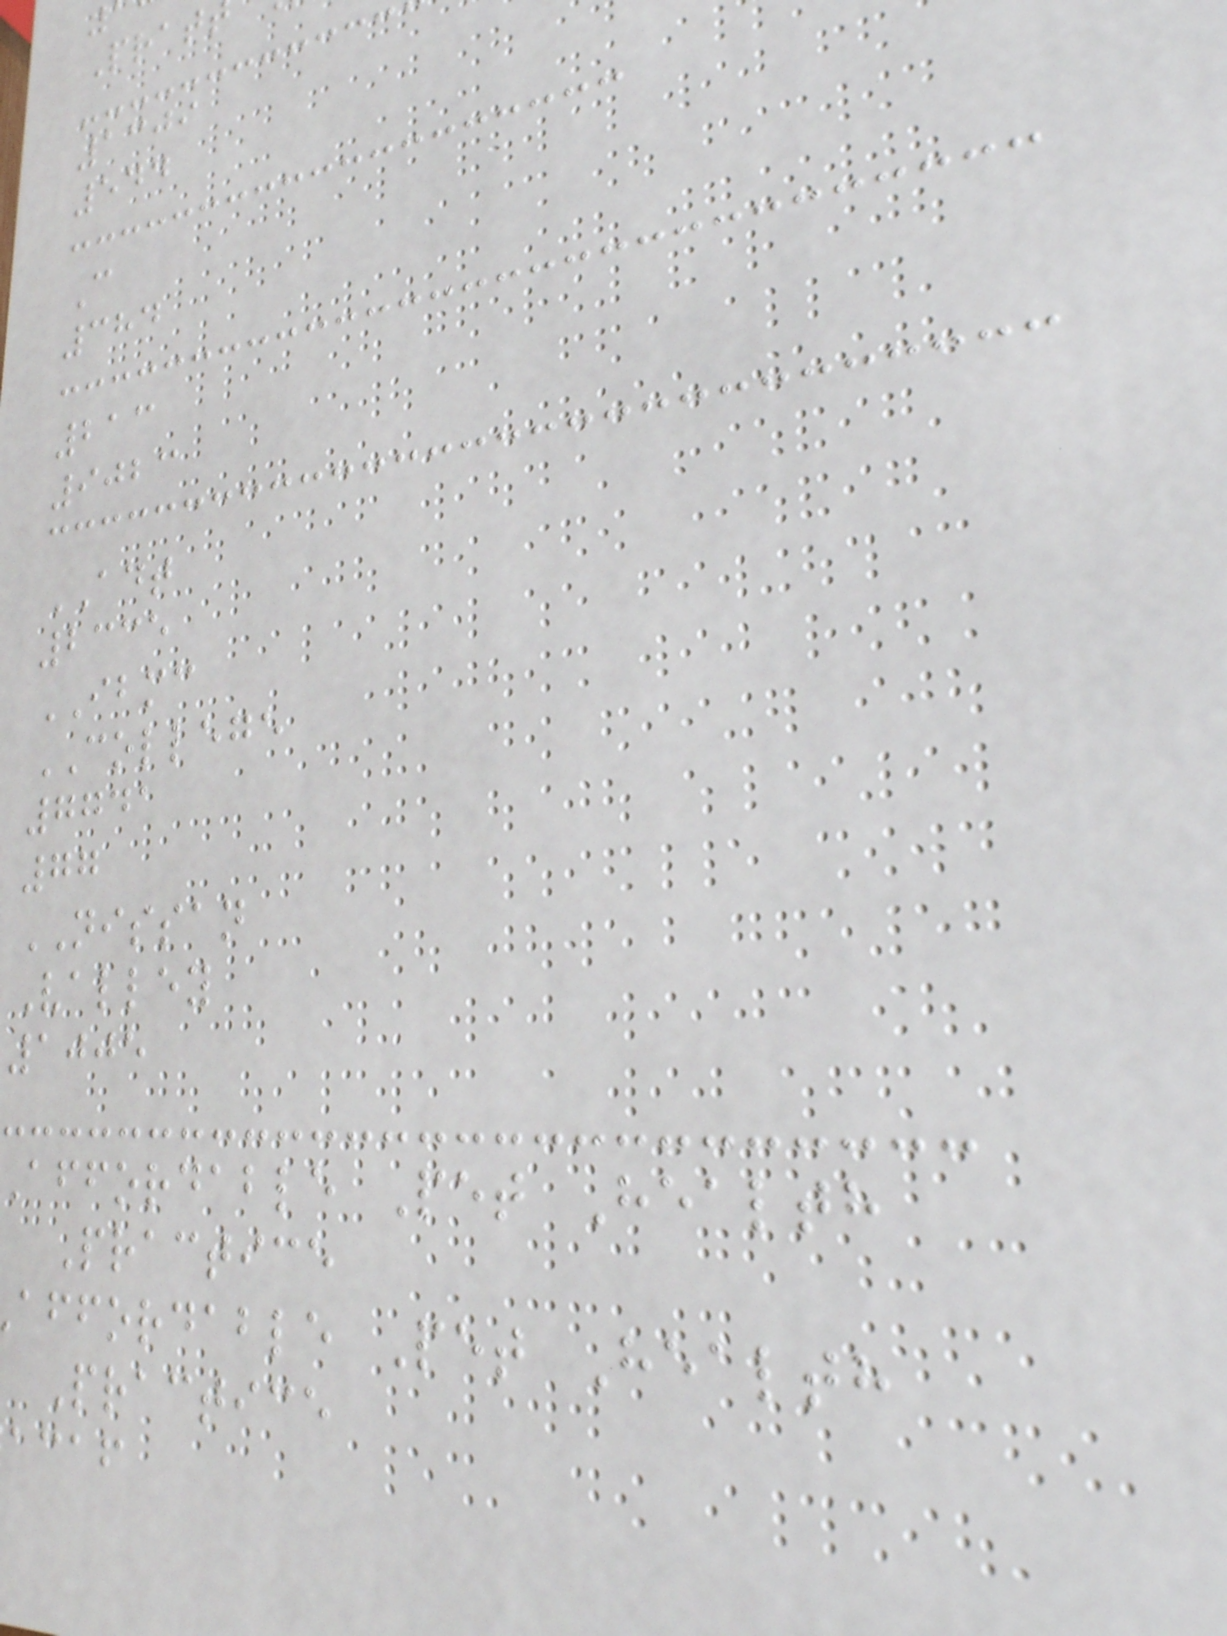Prat
1309
544
C
384
213
9023
ADT
2335
IBMC
COLLEGE
7741
77
NISSAN
Valley
1005
affordable Pet Health
Practice
affordable Pet Health
Practice
acaf
